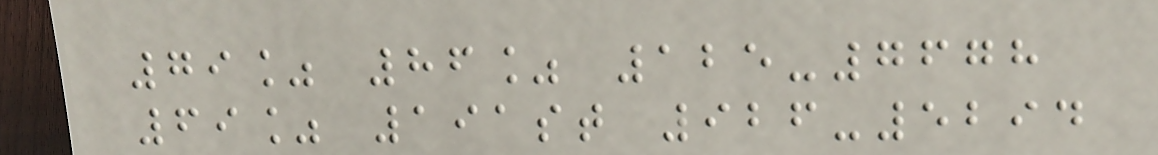79% 86% 125-7678
69% 191st 926-5294
